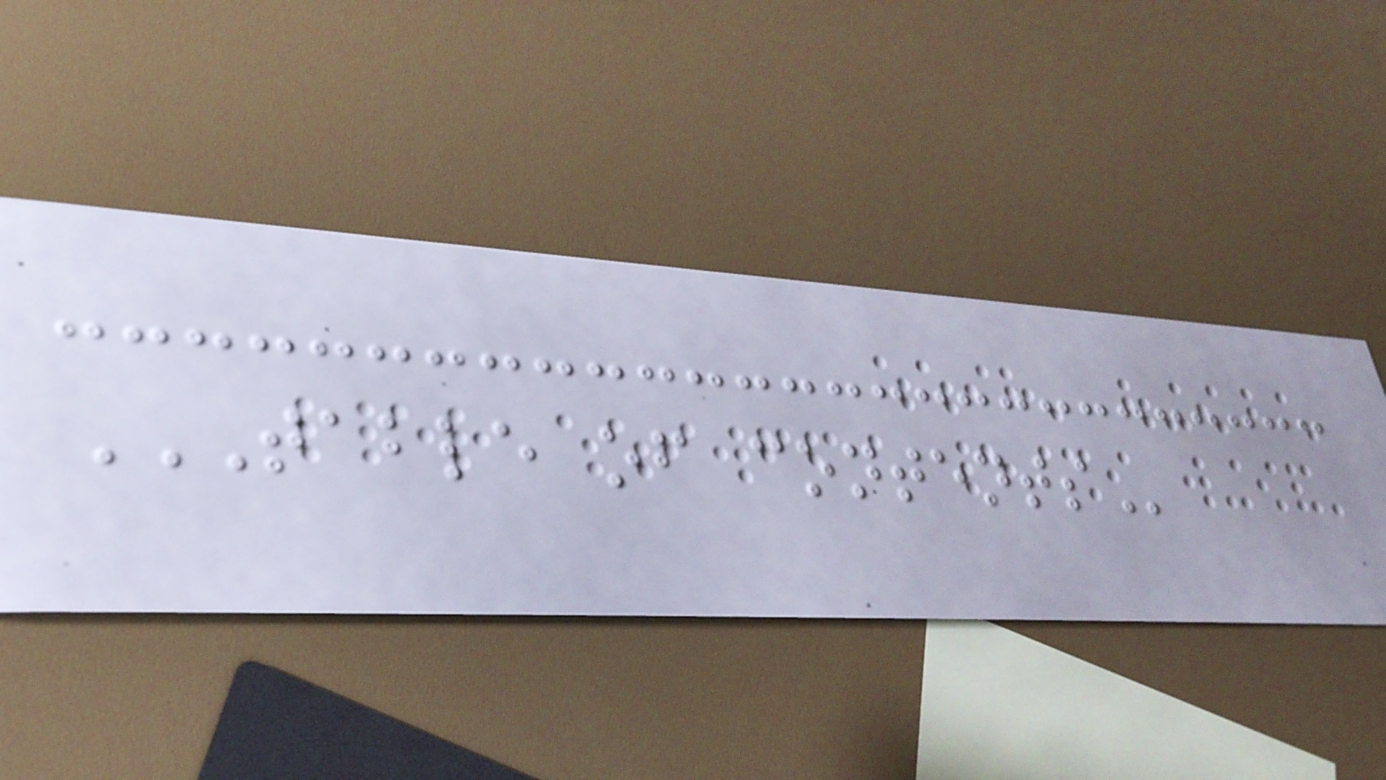TABLE OF CONTENTS
